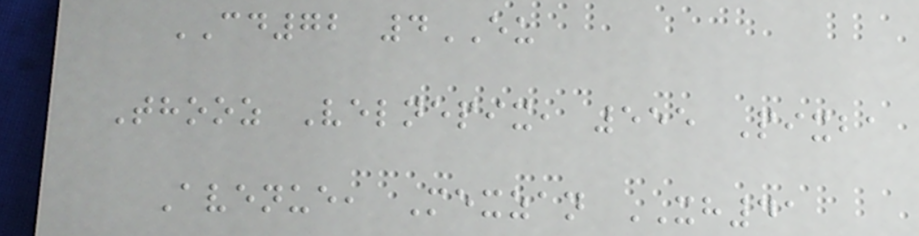CD72 4EU
Thooz Velnepix, 555 Pixba
Avenue, Mexzan XH41
